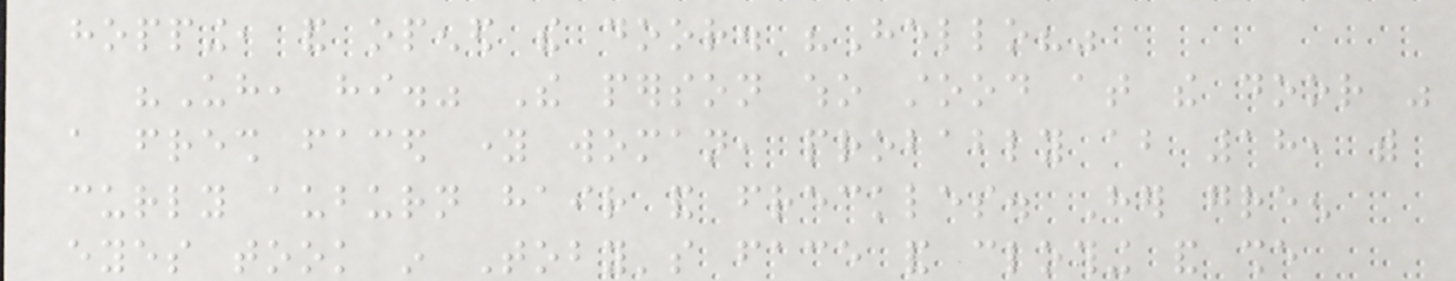hopping, and opened the door. "Hello?"
"Uh, hi." The person who stood at the door was
a fresh faced young woman, probably about 18, with
curly auburn hair and freckles. Her green
eyes took in Toby's face and clothing and she
